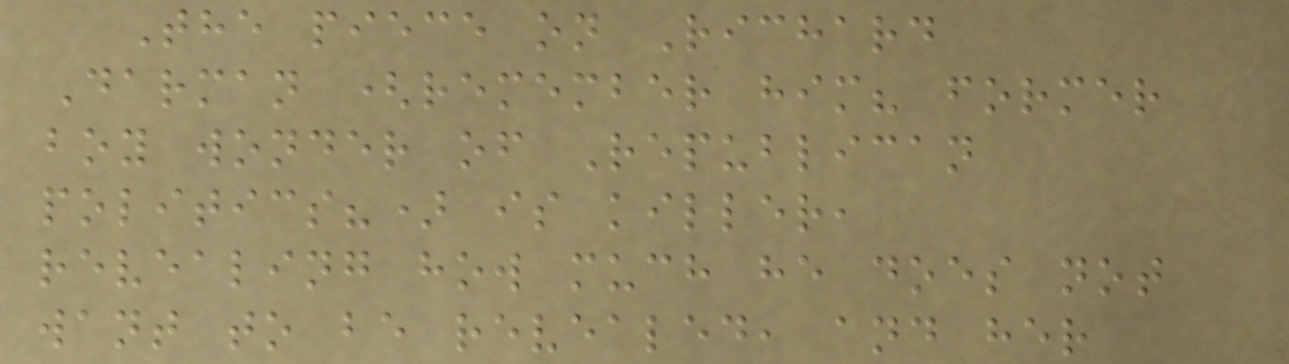The piece on Richard
Darman (remember him? former
boy wonder of Republican
politics?) is killer,
revealing how much he does not
want to be revealed, and her
